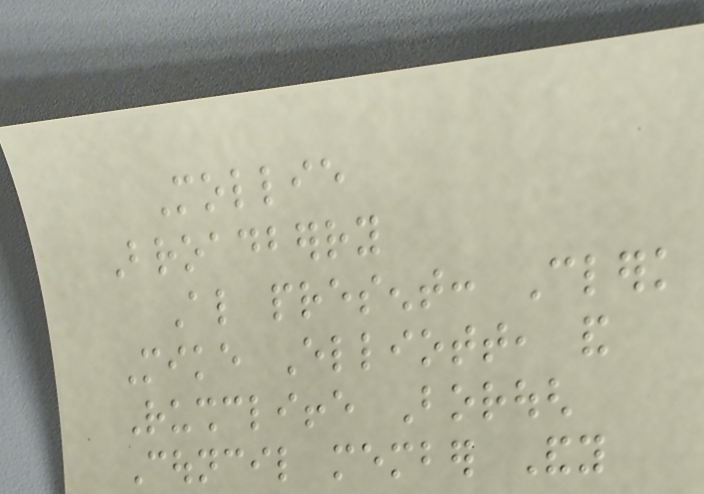Mollie
Broadberry
Also present: Clerk
Mike Elliott, and
Rushcliffe Borough
Council member Andy
